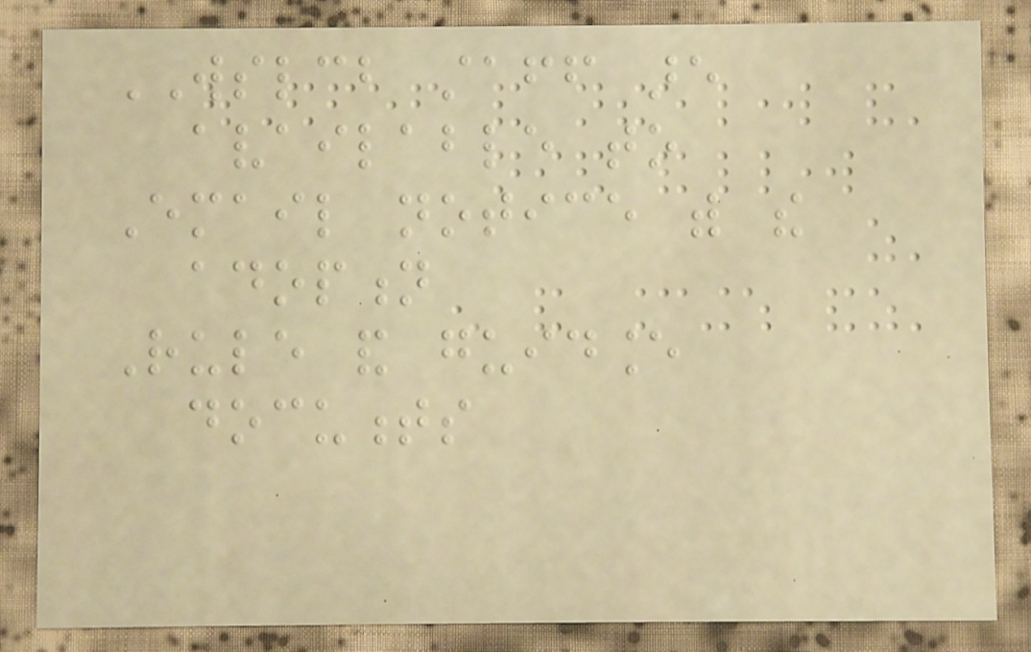WSLCB staff are
available to
Email notice with the
adoption
Rule and guidance
documents
